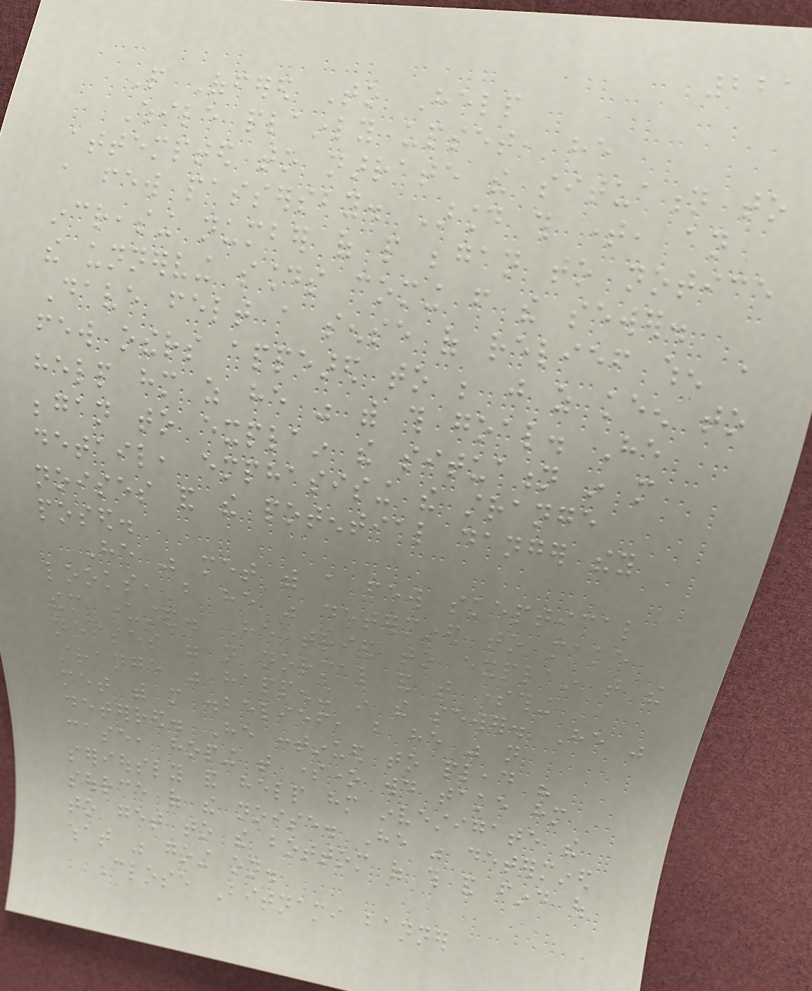221
People Offered To Help
While plainly upset, he
attempted to narrate the situation to
a few passersby. Around this time, an
increasing number of people began to notice
the unnerving sounds coming from the sewer.
Dave felt a sense of relief when a
few others appeared to be just as keen to
help him as he was with this goal. He
began to explain the situation in more
detail, emphasising the strange
noises and the potential danger they
posed.
He was met with a few skeptical
looks, but he was determined to make
them understand. He tried to explain that the
noises were not normal and that something
strange was happening in the sewer. He was
met with more disbelief, but he was not
deterred. He continued to plead his
case, hoping that someone would take him
seriously and help him investigate the
source of the noise. He was determined
to get to the bottom of this and find out
what was going on.
Close Bitnami banner
